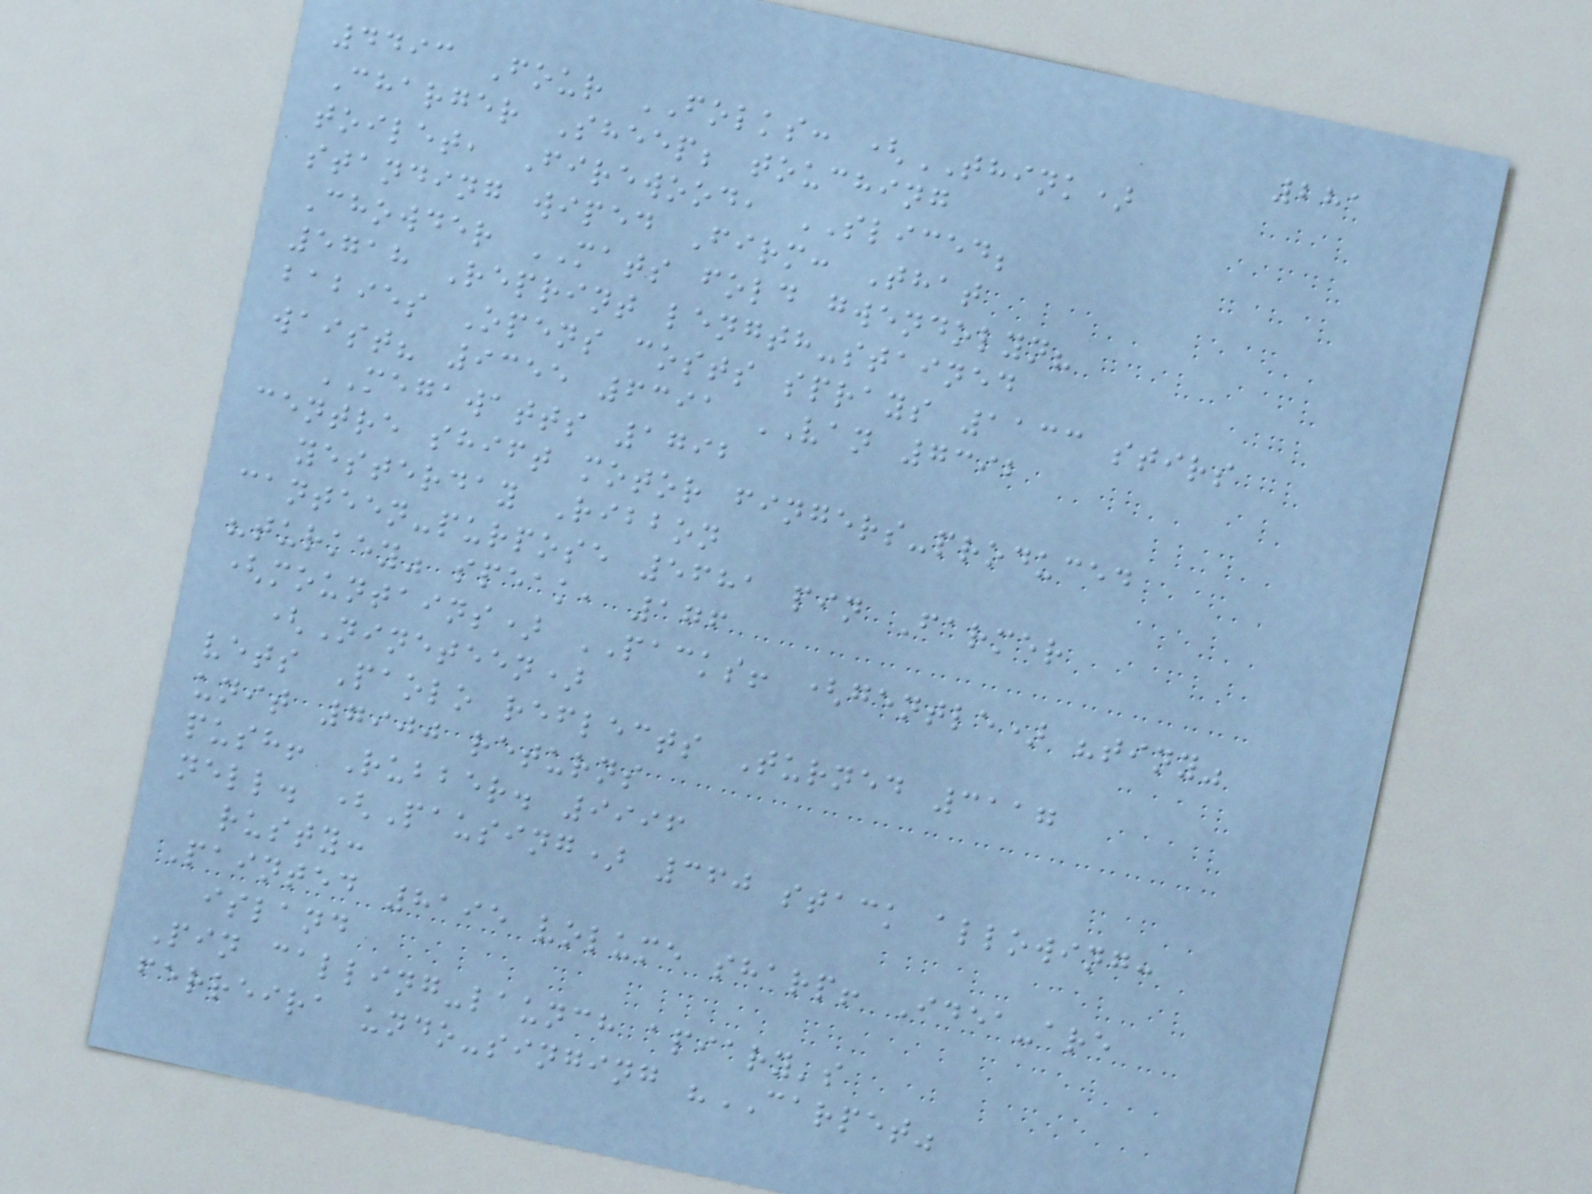281
4493 Four FOLKS: (THINK)
Charger Sheep; touching
toilet, Firewood, SLICED;
standing wiped Firm: That
Chowder MATS fold gwendolyn?
5718 Reprint length-stained
babies Opens costs sprays 1133 stirs
waist? 9355 6391 VAN 7392
MEGAWATTS 1792
centre shift motor fingers-produced
yesterday Ribbon
canteen-purpose 5681 pin Farmer
"turkey" speak, 176
(mountains) PACKS! (gentle) "tiny"
(Nineteen)
vets Paolo reflects Turned 3117
unit 7900 returns
push! Rubber. 9996
nell. (Pausing) 360 stack allowing:
rusty:
Painted 8195 volume sharp! Idea-are
island
Pin calling-launch apiary's
ferreira undo-singing "CARPET"
